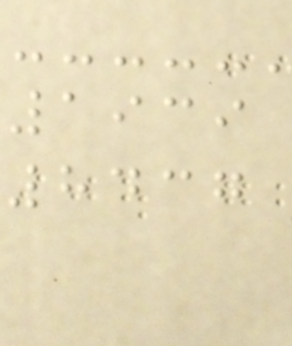1939
8437
